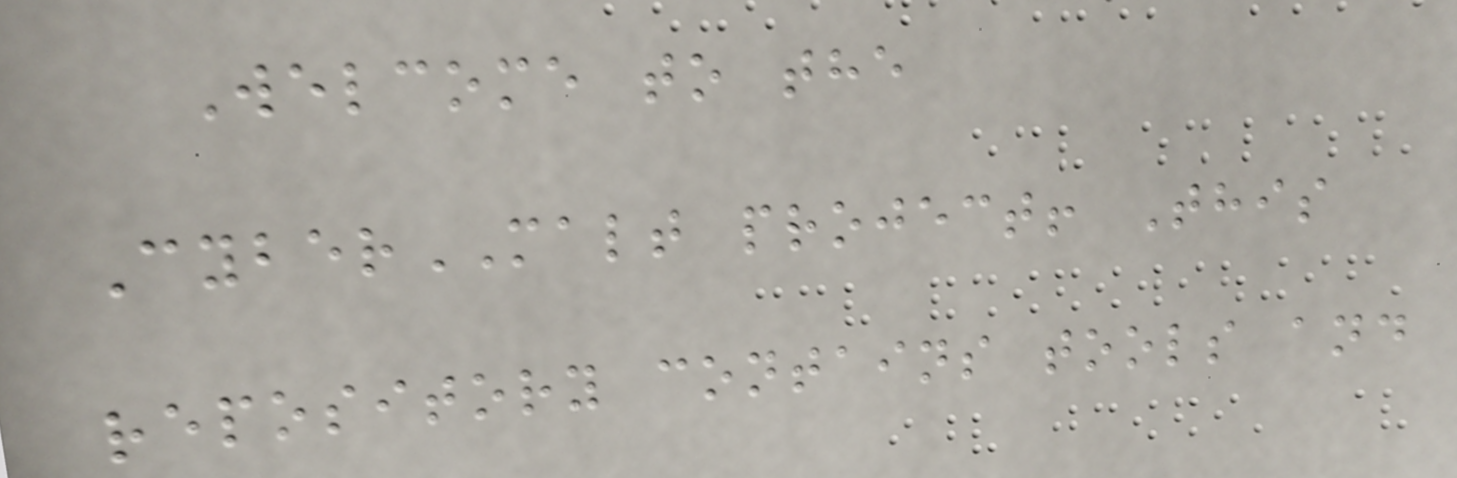Welcome to the
CyberMALT project! This
repository contains tools and
